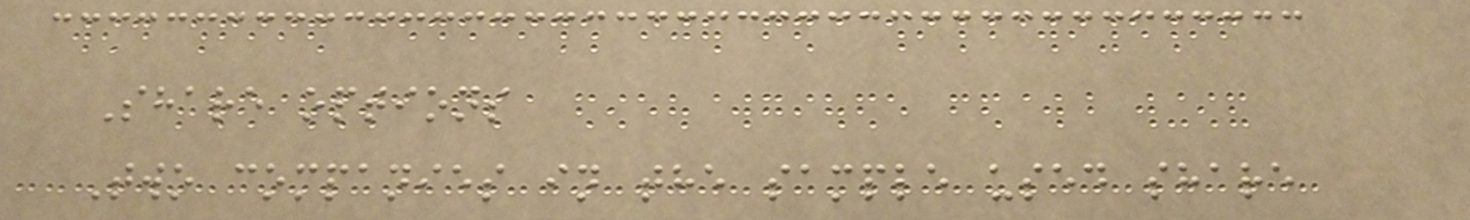Share options
Two companies in the sample used share
